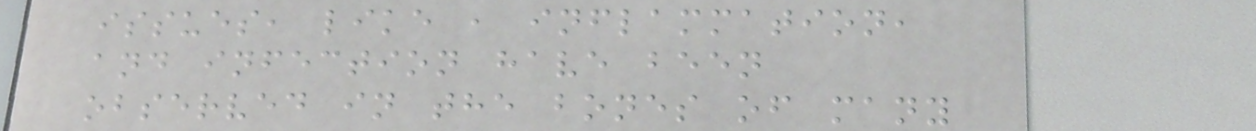issues, like , inflammation,
and infection have been
observed in the bones of many
